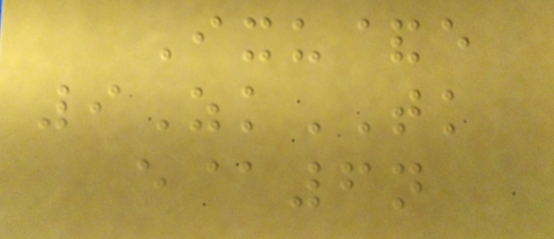Ixu&e
9ZkTK
e@6n
